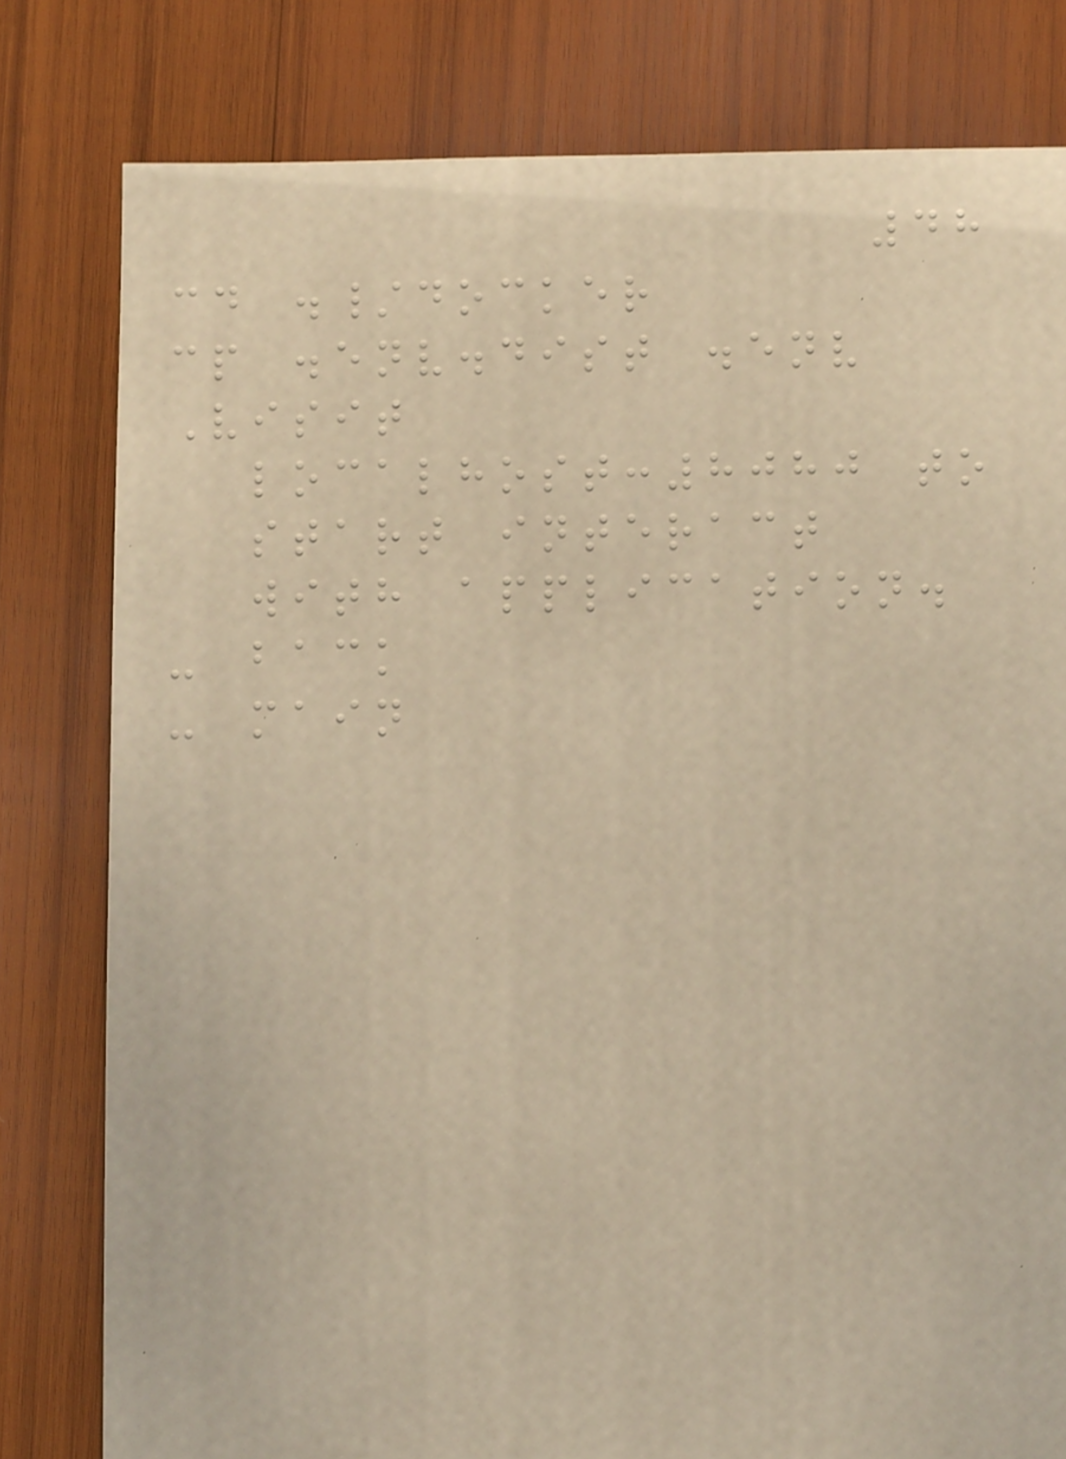48
cd ./docker
cp .env.dist .env
Visit
localhost:8080 to
start interact
with application.
- back
- main
